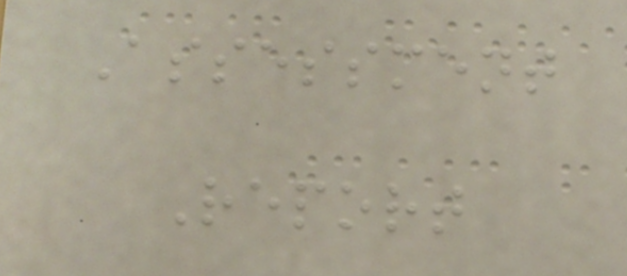Assessment
Report
